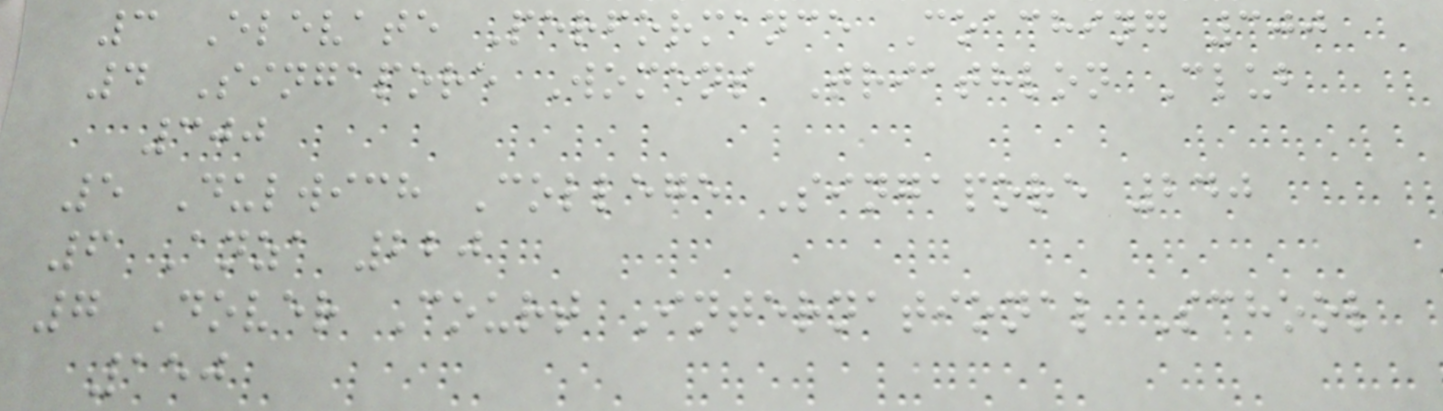3 Elevate Performance Coaching 300
4 Singapore Womens Triathlon Club
300
5 Dulwich College Singapore 240
6 Anza 220
7 Dover Court International School
150
